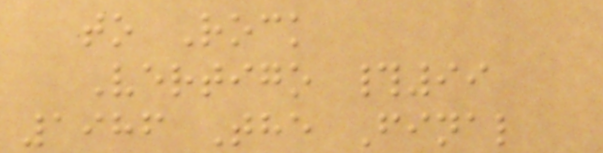to Rock
Vertigo #99
1986 The Final
